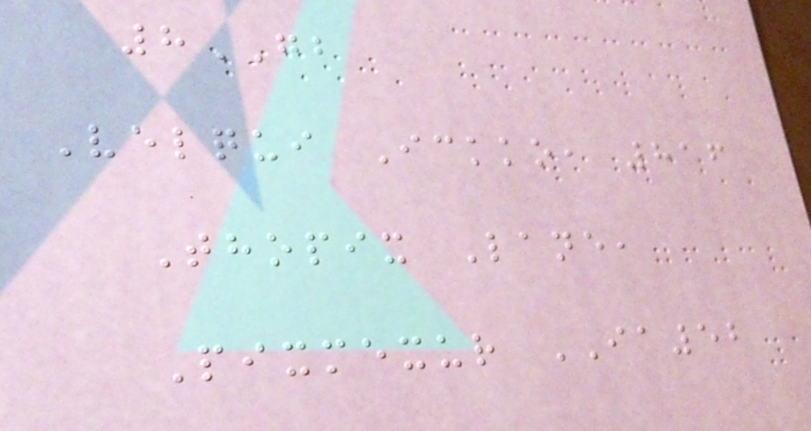8GB
Velqui Ickko, 816
Thopix Lane,
Pixmexur IA52
